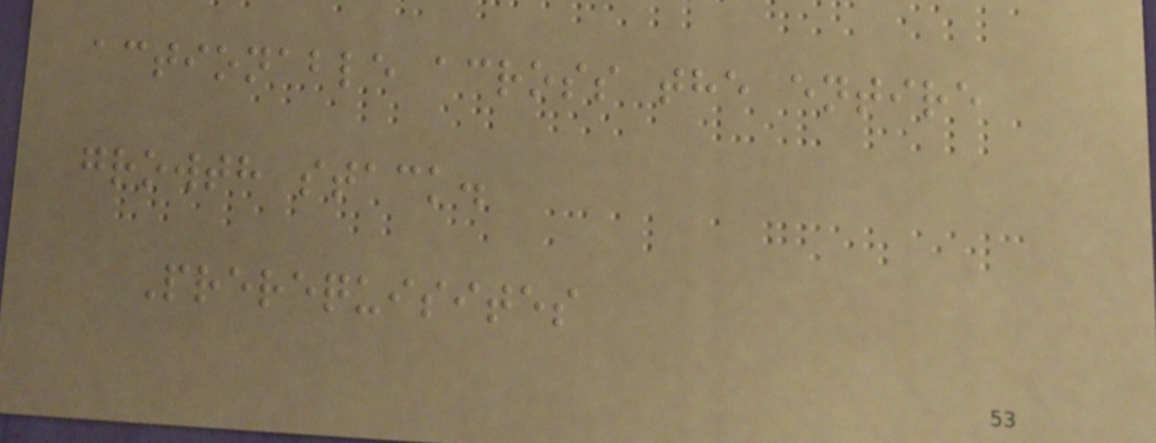actionable across the entire
growth stack.
Prerequisites
